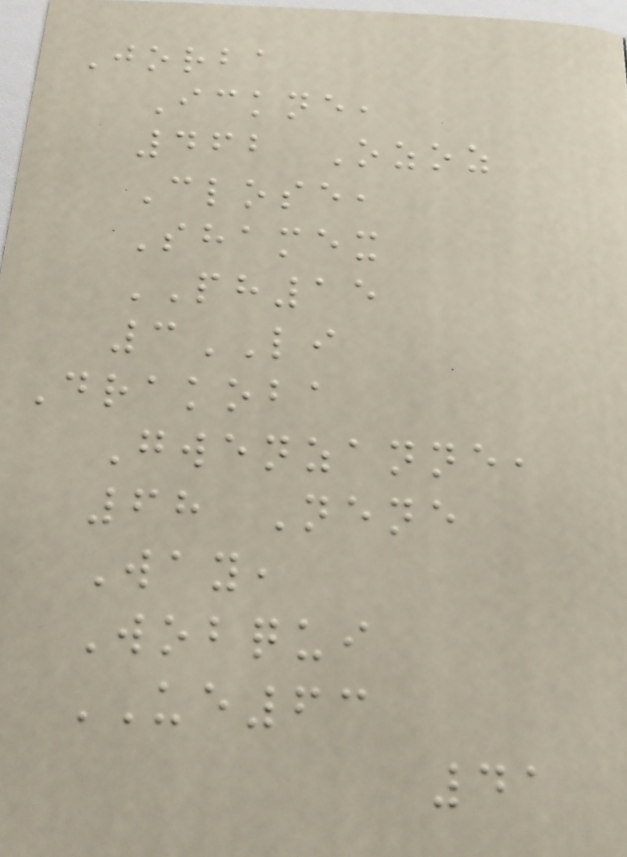Jorba
Ickne,
462 Ozoz
Close,
Shamex
PH15
3LI
Drakoba
Gwenzanne,
68 Nene
Way,
Wobqui
UE63
41
